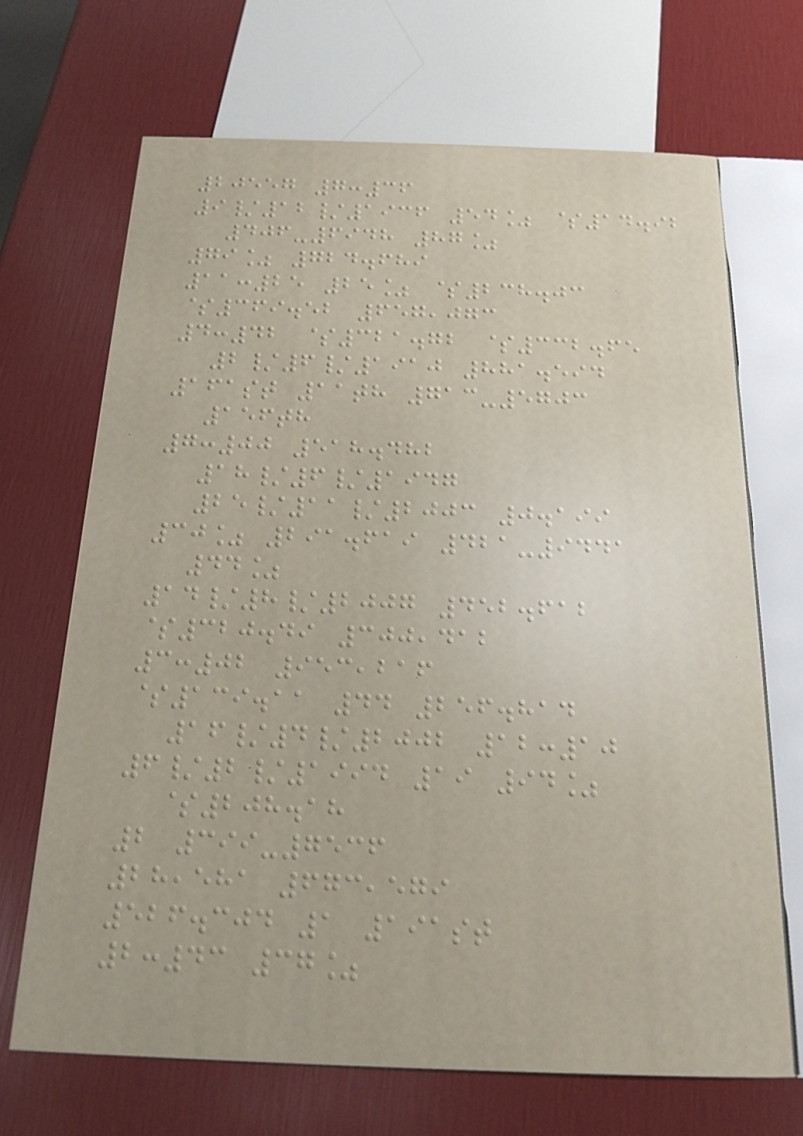20557 7:36
9/12/1936 54% $14.92
406-6948 87%
79% 724.689
11:25 25% $238.03
$369.52 657,073
4:42 $321.72 $332.65
2/6/1910 881.594
161st 11th 713-5703
156th
7:00 518.482
18/6/1947
25/11/2003 0.199
30% 291.619 421-9441
44%
14/8/2007 452.612
$320.49 300,412
3:02 953,216
$139.11 44 256.814
16/4/2002 12:10
6/2/1994 19 94%
$208.18
2 399-7536
28,581 673,579
526.304 1 191st
2:43 37%
